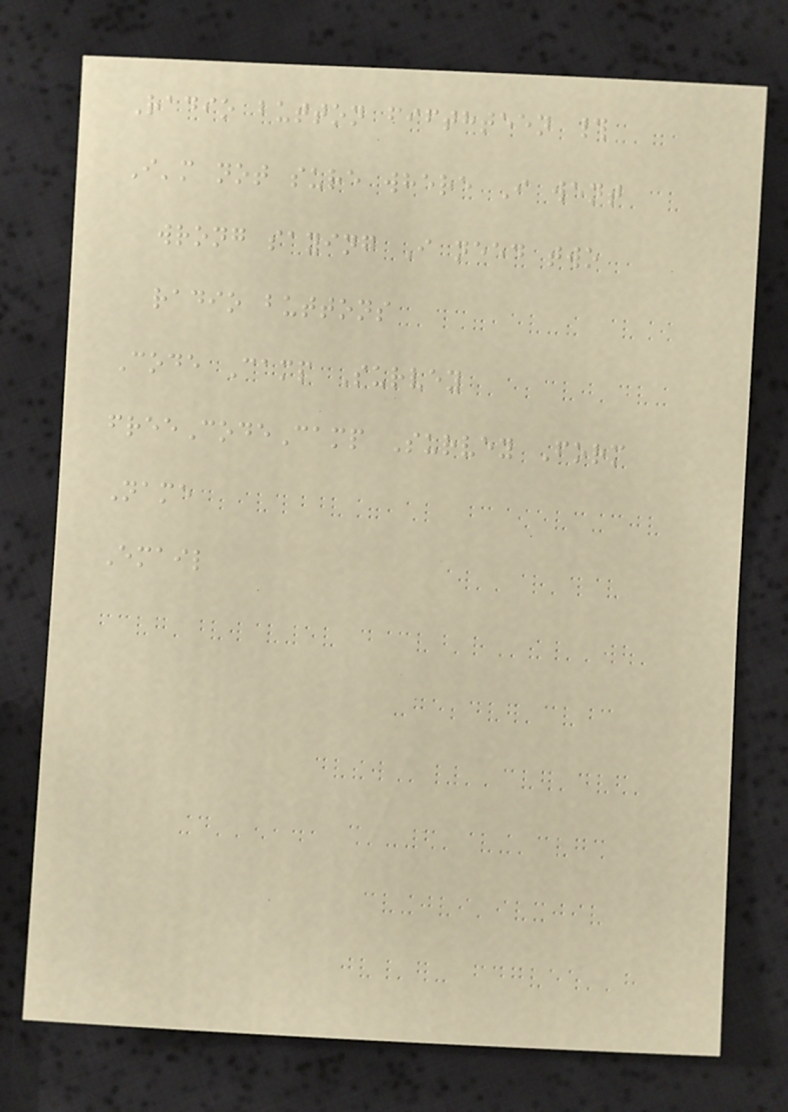Radio button fifthteen #
I'm not sure where I went
wrong saying I need two
radio buttons
Code Camp Survey
freeCodeCamp Survey Form
Name
Email
